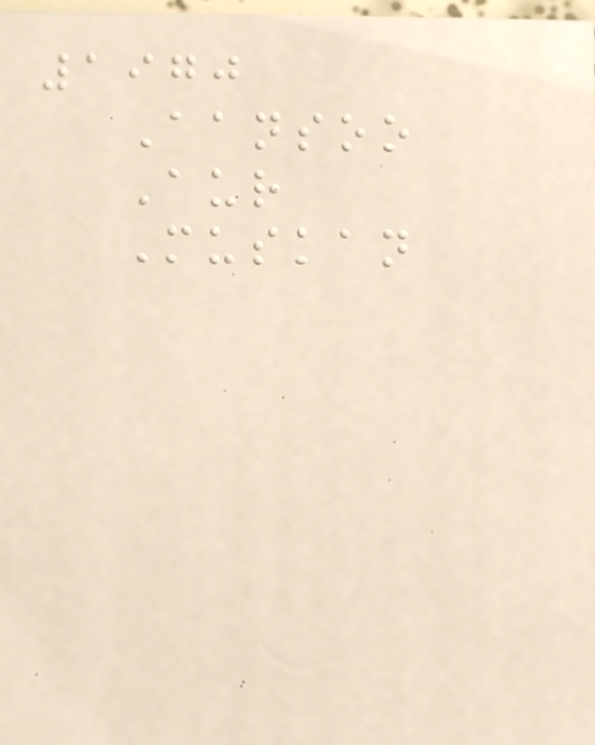1970
Aansoo
Aur
Muskan
